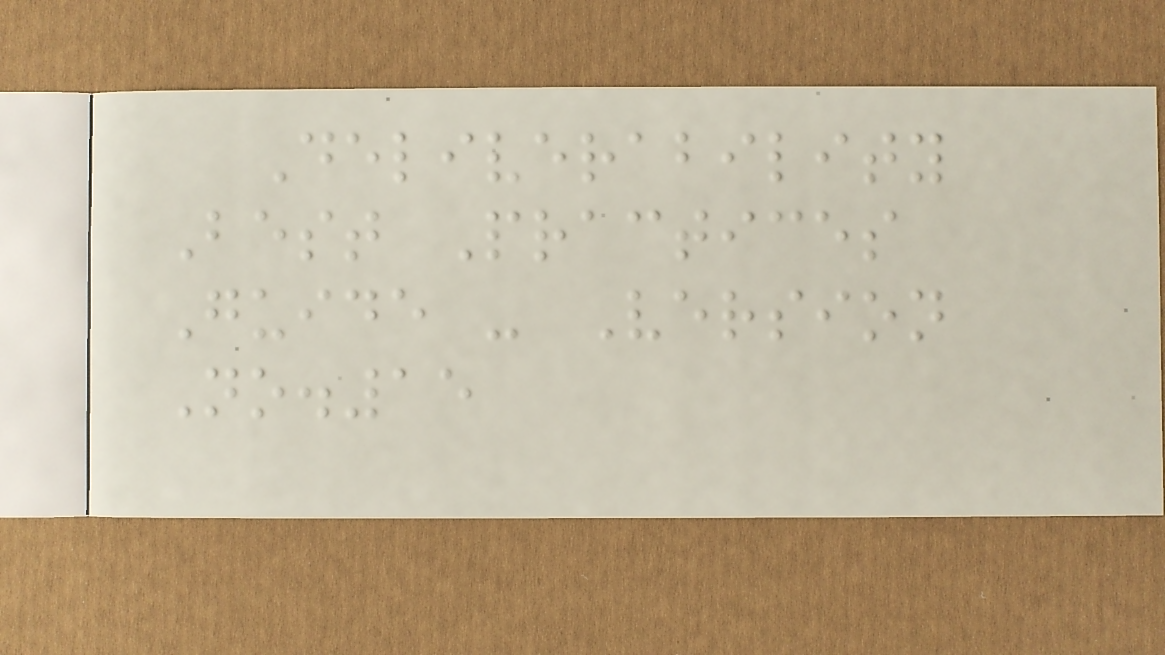Deliverability
Best Practices
Guide - Version
No.15
